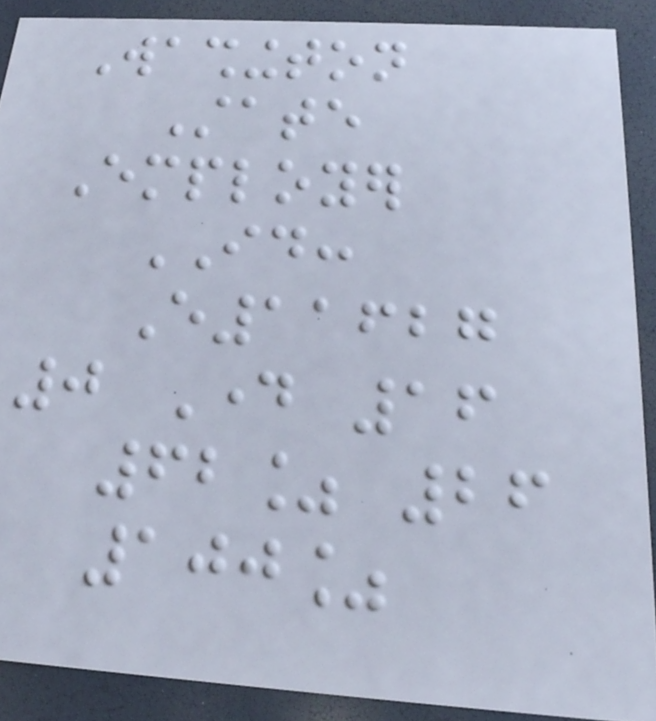Washington
State
Employer
ID:
E11627
0 Day 16
62% 26
100%
